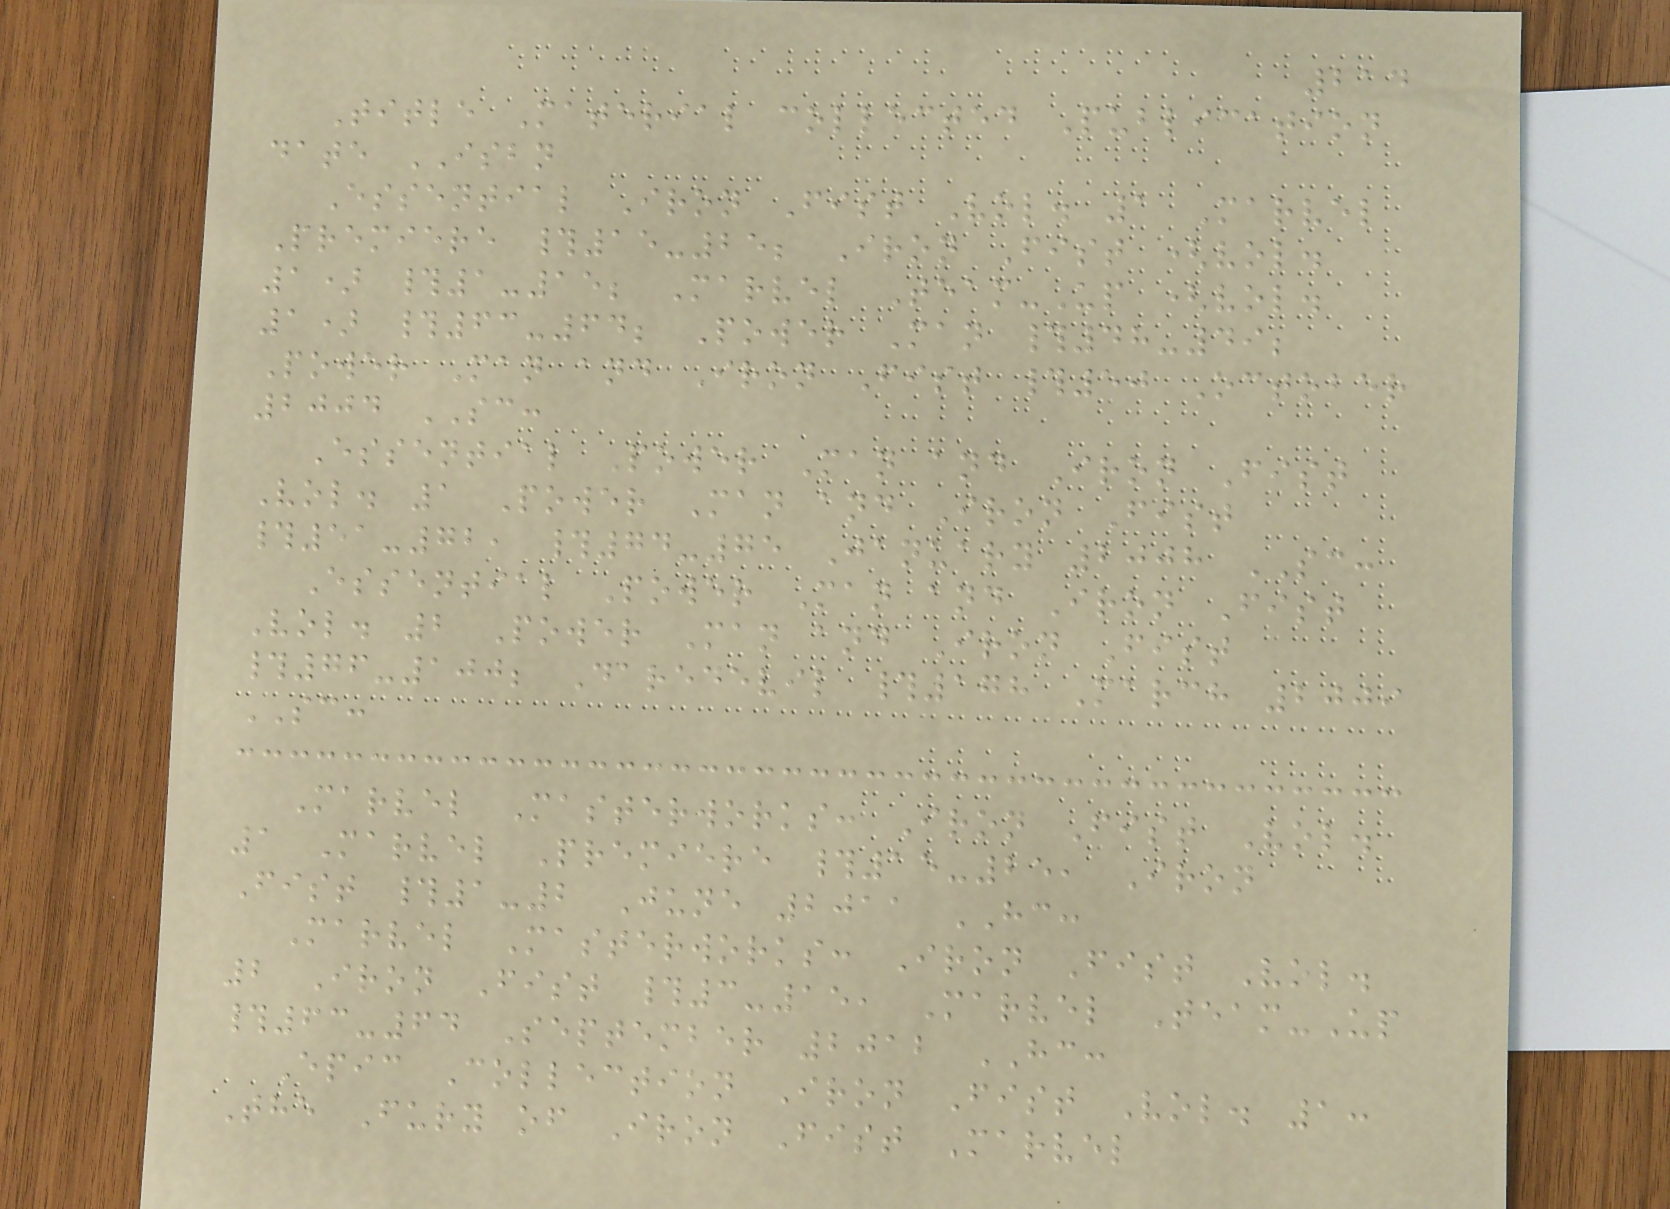214
Title Material collected Publication
date ISBN
Essential Iron Fist Vol. 1 Marvel
Premiere #15-25; Iron Fist (vol.
1) #1-15; Marvel Team-Up (vol.
1) #63-64; Power Man #48-49;
Power Man and Iron Fist #50 October
2004 SC:
Essential Power Man and Iron Fist
Vol. 1 Power Man and Iron Fist
#51-72, #74-75 January 2008 SC:
Essential Power Man and Iron Fist
Vol. 2 Power Man and Iron Fist
#76-100; Daredevil #178 March 2009
SC:
Marvel Masterworks: Iron Fist Vol.
1 Marvel Premiere #15-25, Iron
Fist #1-2 June 2011 HC:
Marvel Masterworks: Iron Fist Vol.
2 Iron Fist #3-15, Marvel Team-Up
#63-64 September 2012 HC:
Epic Collection Iron Fist Vol. 1:
The Fury of Iron Fist Marvel
